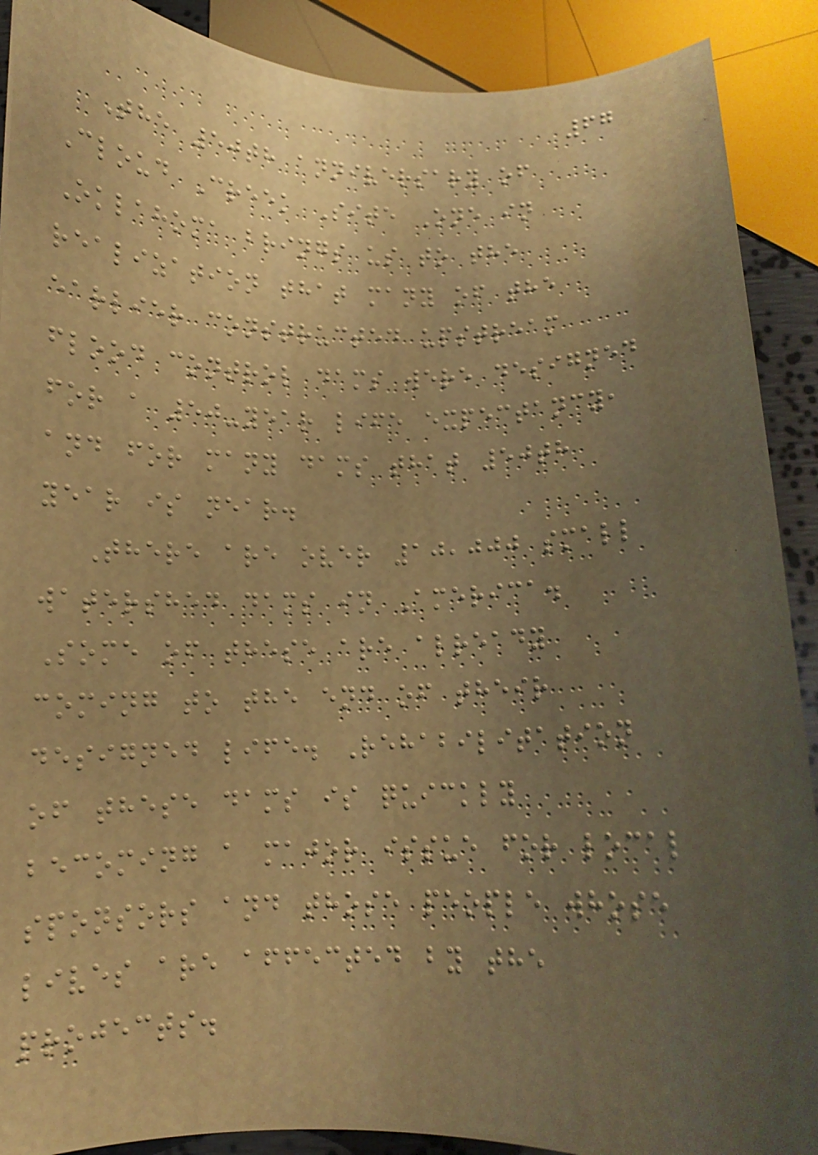67
The 50th anniversary of
Cloud Creek Site One in
Oklahoma brings us to the
realization that many of the
earlier constructed upstream
flood control dams were designed
for a 50-year life expectancy,
and for many dams that 50th
year is near.
There are over 10,000 small
watershed dams in America.
Some of these are already
coming to the end of their
designed life. Rehabilitation
of these dams is quickly
becoming a major issue for local
sponsors and those people whose
lives are affected by the
projects.
